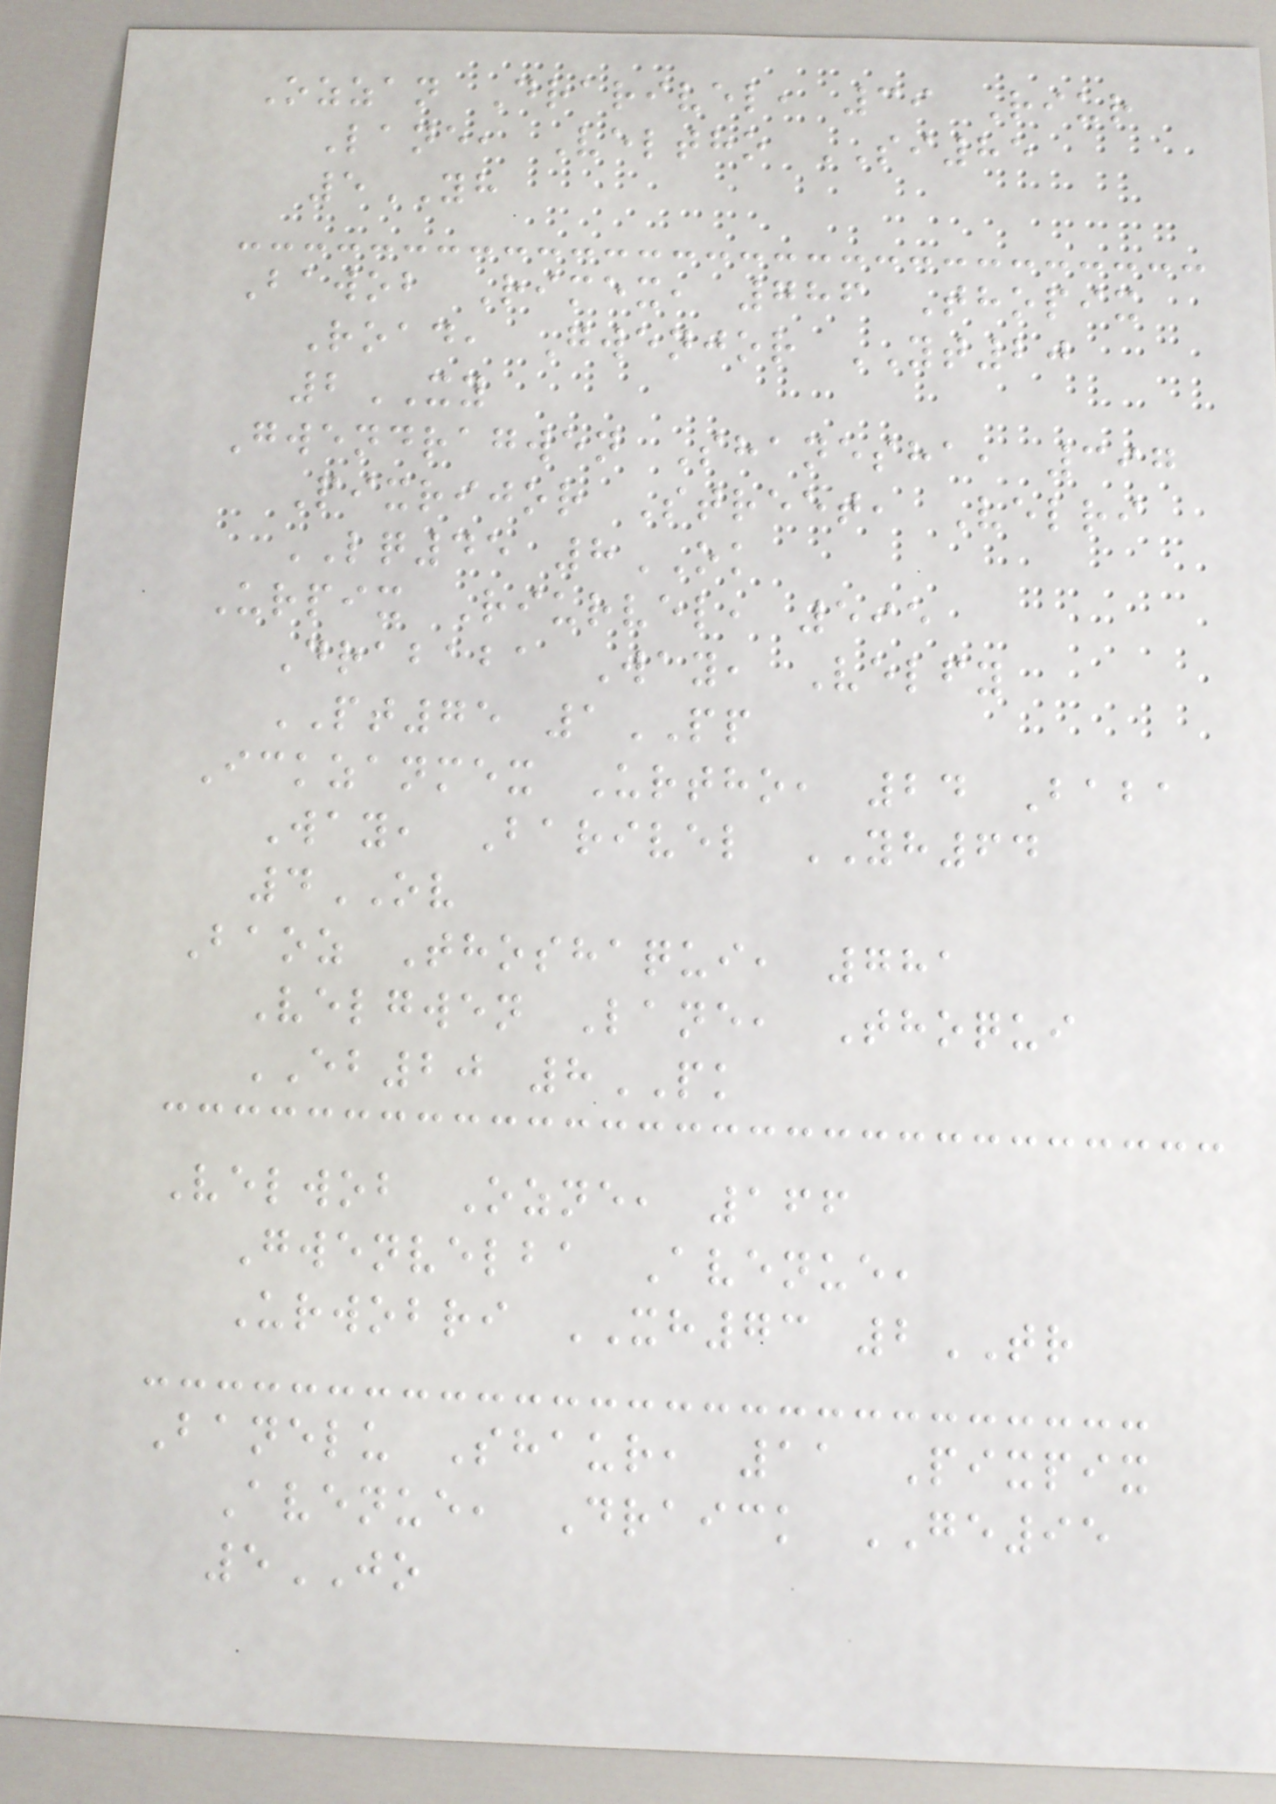Ozzan Drarivel, 39 Riur
Lane, Veltho SI85
5YH
Bawob Rimex, 786 Thopix
Road, Gwenjor YT20
2XY
Gwendragwen Shanesha, 397
Pixrijor Street, Velri
LQ45 8OK
Urpix Riurvel, 595
Drababa Way, Velfy
PT75 1PP
Ickzanmex Urtho, 24 Baba
Way, Barivel YH64
4OV
Baoz Thoshaqui, 781
Velgwen Lane, Thoqui
EB20 8PK
Velwob Ozne, 166
Gwenvelba Avenue,
Urwobri XH73 2TR
Banelu Shaur, 11 Pixpix
Avenue, Draick GE95
5JO
